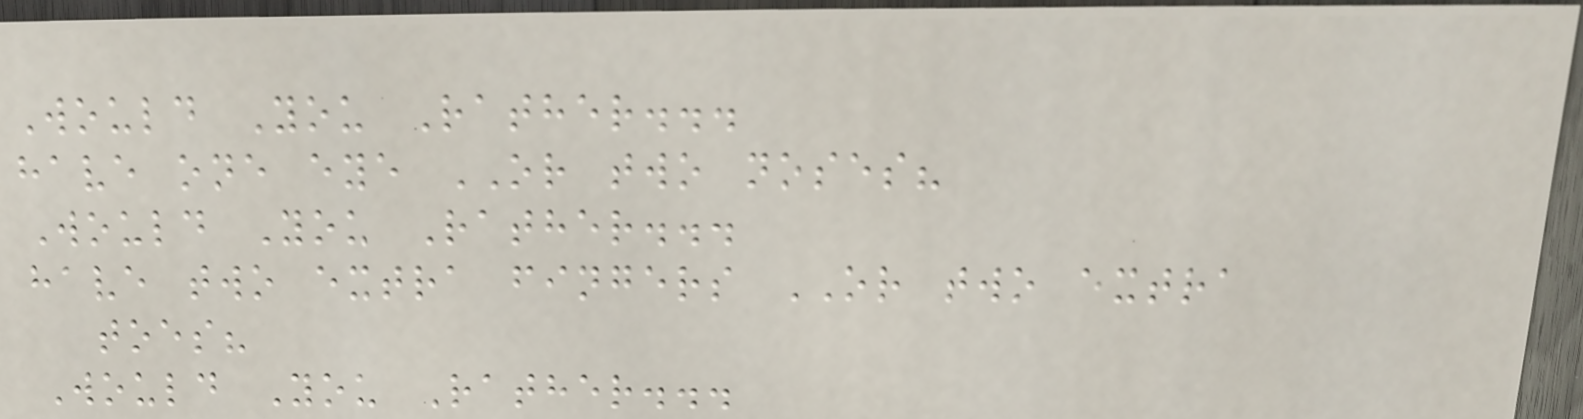Would You Rather...
have one eye OR two noses?
Would You Rather...
have two extra fingers OR two extra
toes?
Would You Rather...
